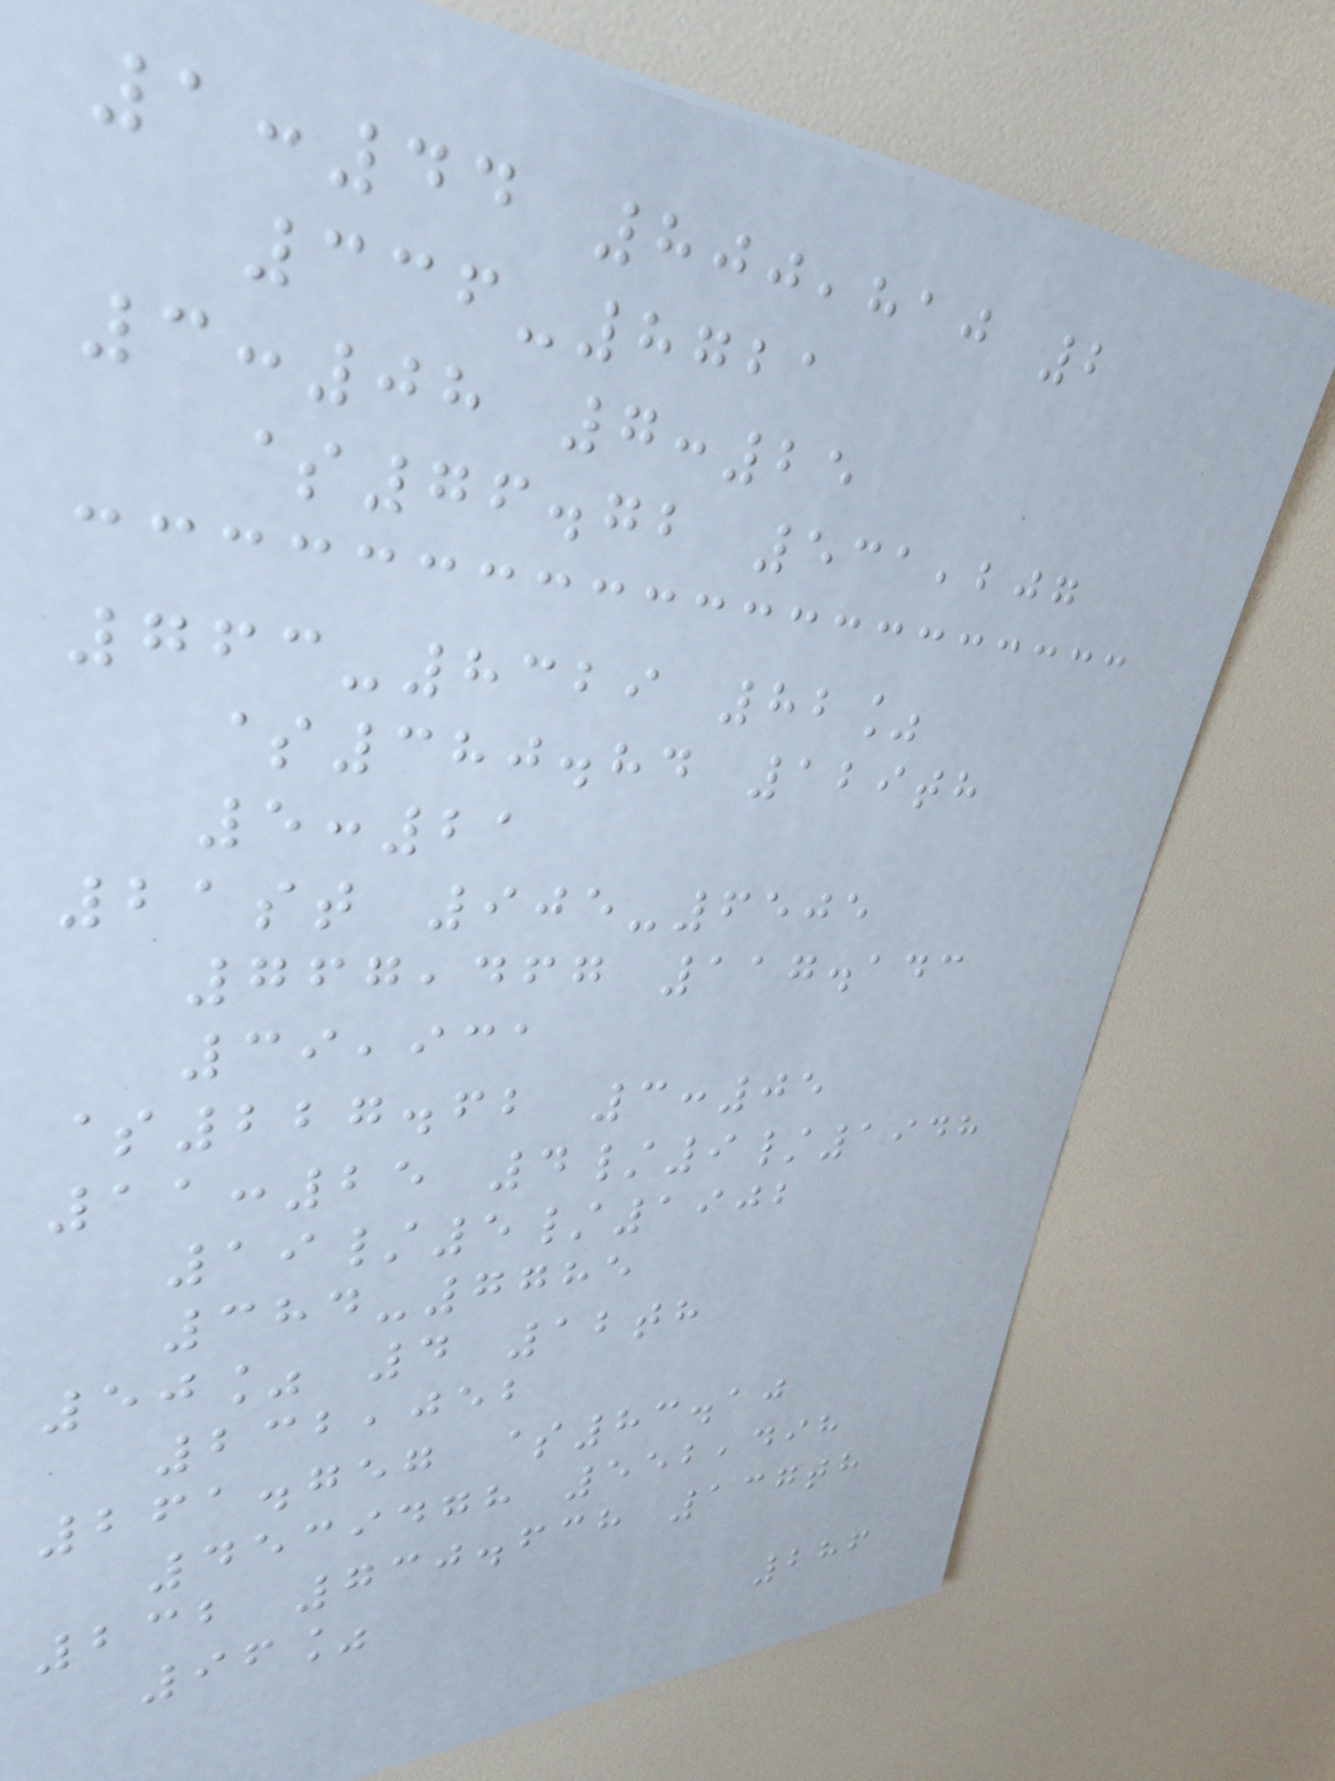1:44 800,810 2
336-8721
3:08 7:25
$76.72 531,207
763-8329 82%
$380.84 129th
5:21
21st 905-6505
767,467 117.143
39,931
$227.62 3:05
11:25 4/9/1948
19/5/1902
384-7785
50% 4 12th
232,052
261.757 $83.10
4539478 552,498
232 730.638 137th
96%
286
